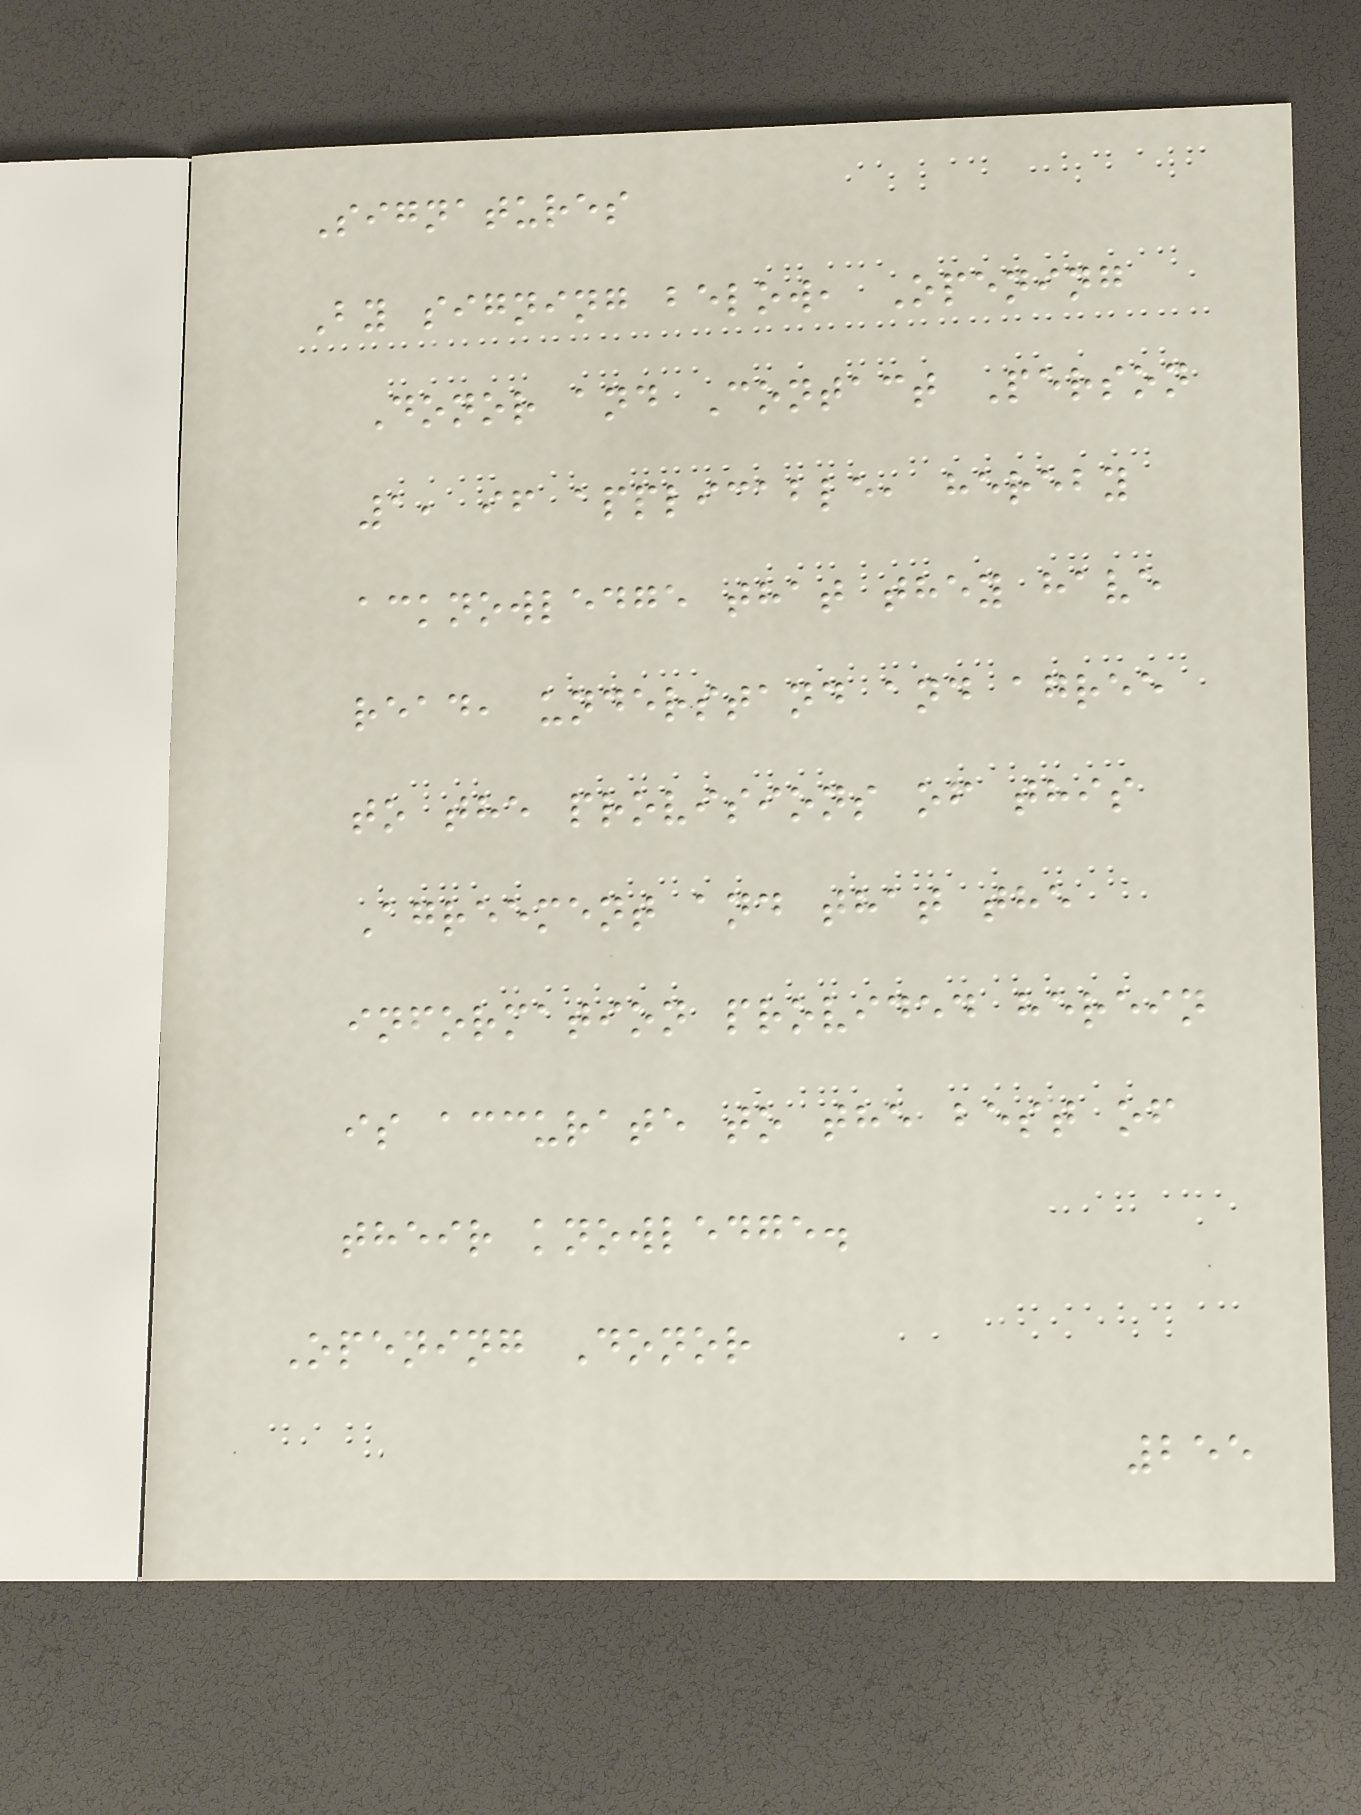Signatures
By signing below, Opening
Donor and Contact Person
1, if applicable, hereby
acknowledge that they have
read, understand and agree
to the provisions of this
Agreement and that the
information provided herein
is accurate to the best of
their knowledge.
Opening Donor
255
